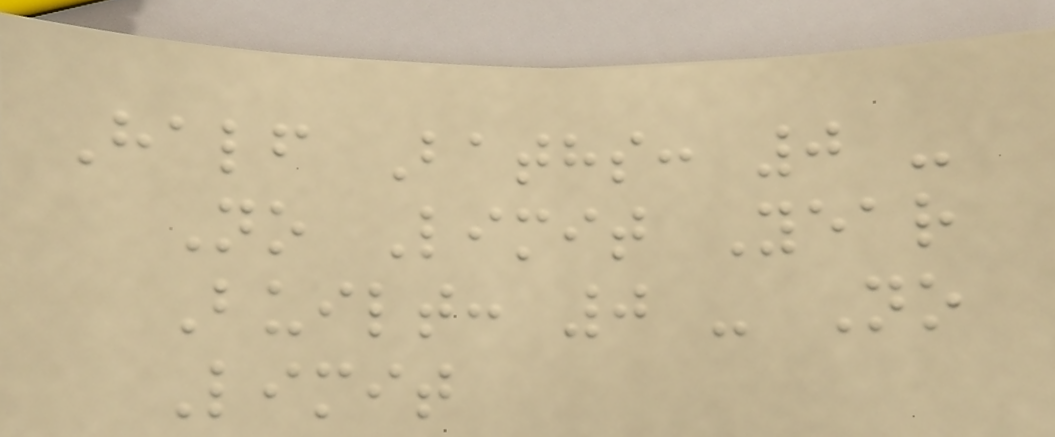Half Baths: 0 -
No Limit Year
Built: 0 - No
Limit
